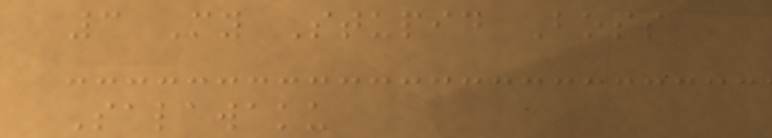3 My Stupid Boss
Salawaku
